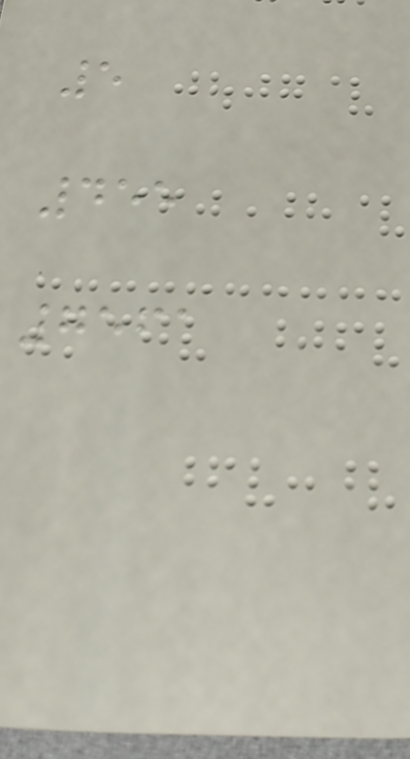5
455
7561
